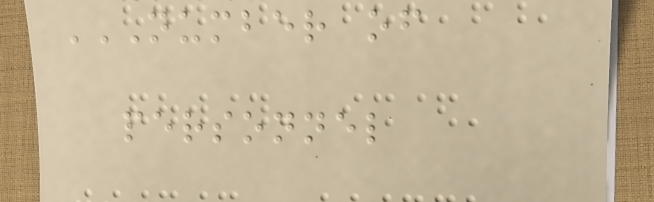NUMBER OF
PERSONNEL
